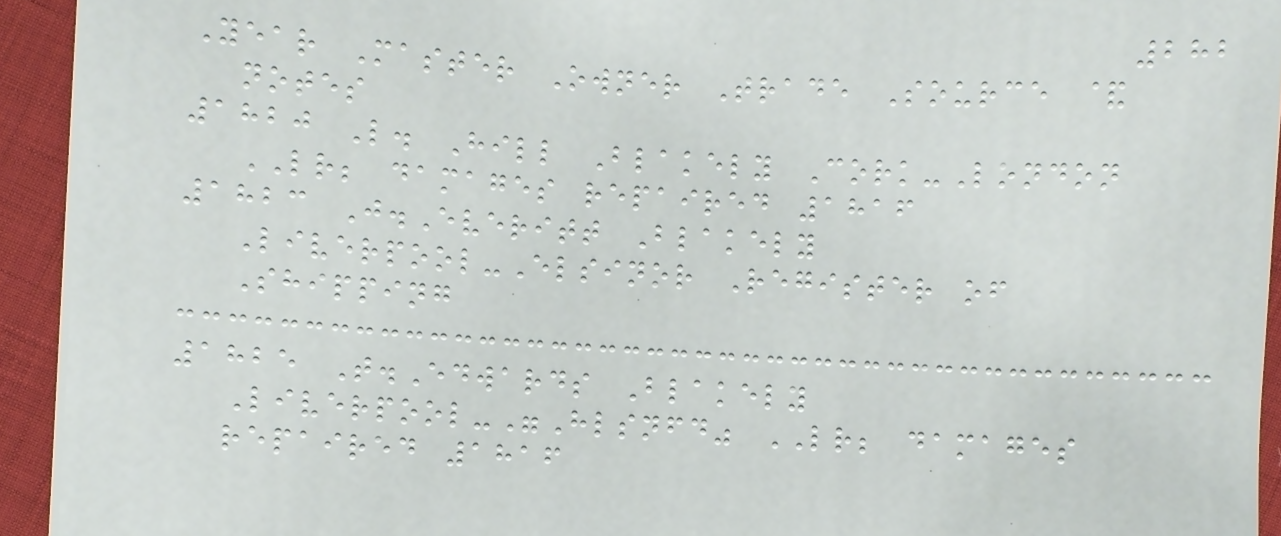282
Year Master Owner Trade Source &
notes
1820 L. Hill Blakely Cork-London
LR; damages repaired 1816
1823 J.Everitt Blakely
Liverpool-Elsinor Register of
Shipping
1825 T.Edwards Blakely
Liverpool-"Hlsnfd" LR; damages
repaired 1816
